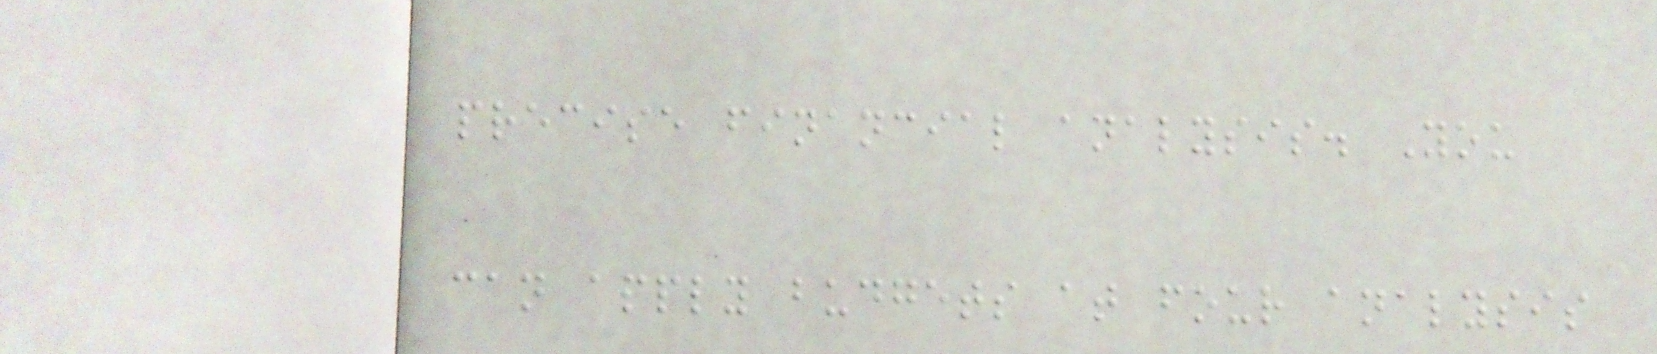precise financial analysis. You
can apply budgets at four analysis
